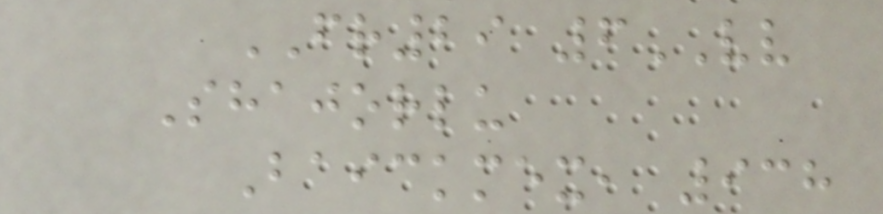FR29 6VV
Shajorlu
Baickmex, 938
